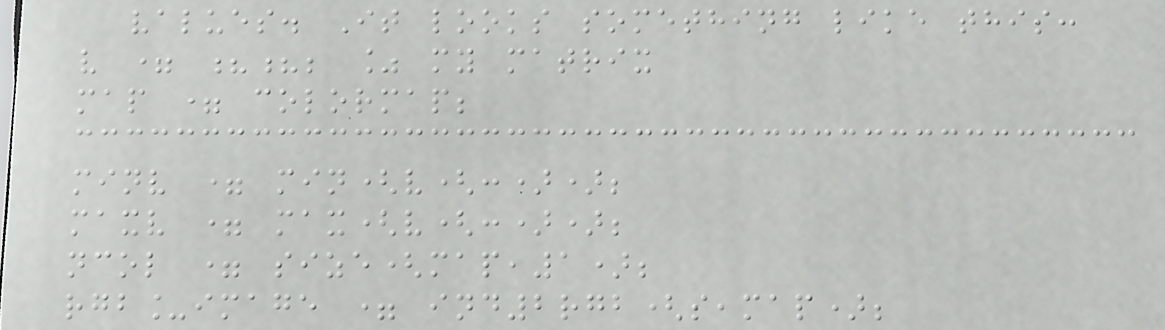values. It looks something like this:
v = ??; % my matrix
map = colormap;
minv = min(v(:));
maxv = max(v(:));
ncol = size(map,1);
rgb_image = ind2rgb(s,map);
